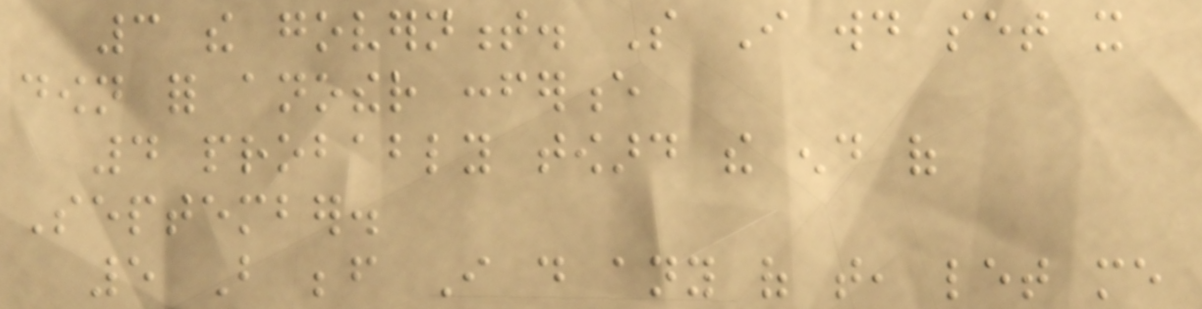3 the government. So I would set it
down for another conference
4 probably toward the end of
September.
5 But before I do any of that, let me
